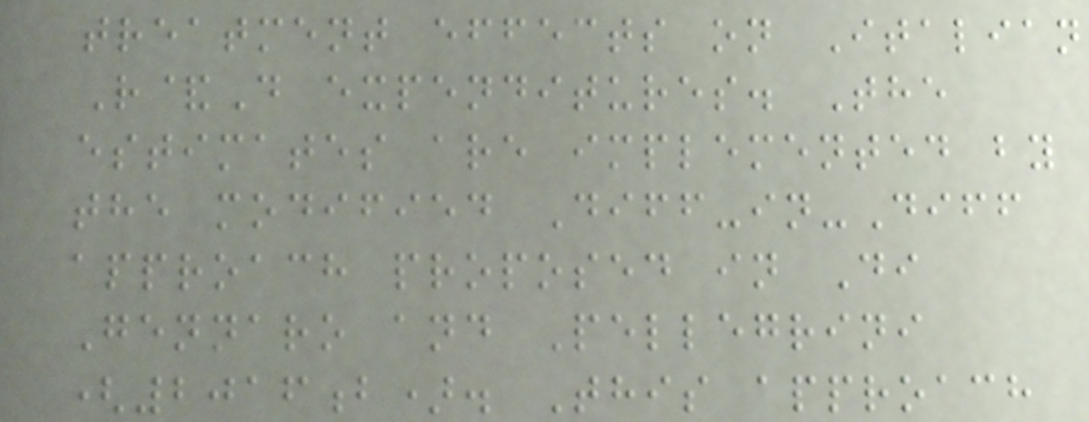treatment effects on Italian
R&D expenditures. The
estimates are implemented by
the modified Diff-in-Diff
approach proposed in Di
Gennaro and Pellegrini
(2016b). This approach
